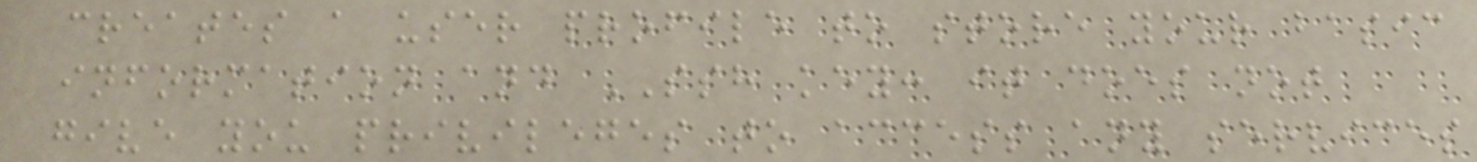creates a user profile to store your basic
information and SSH key: it does not
give you privileges to access any services
